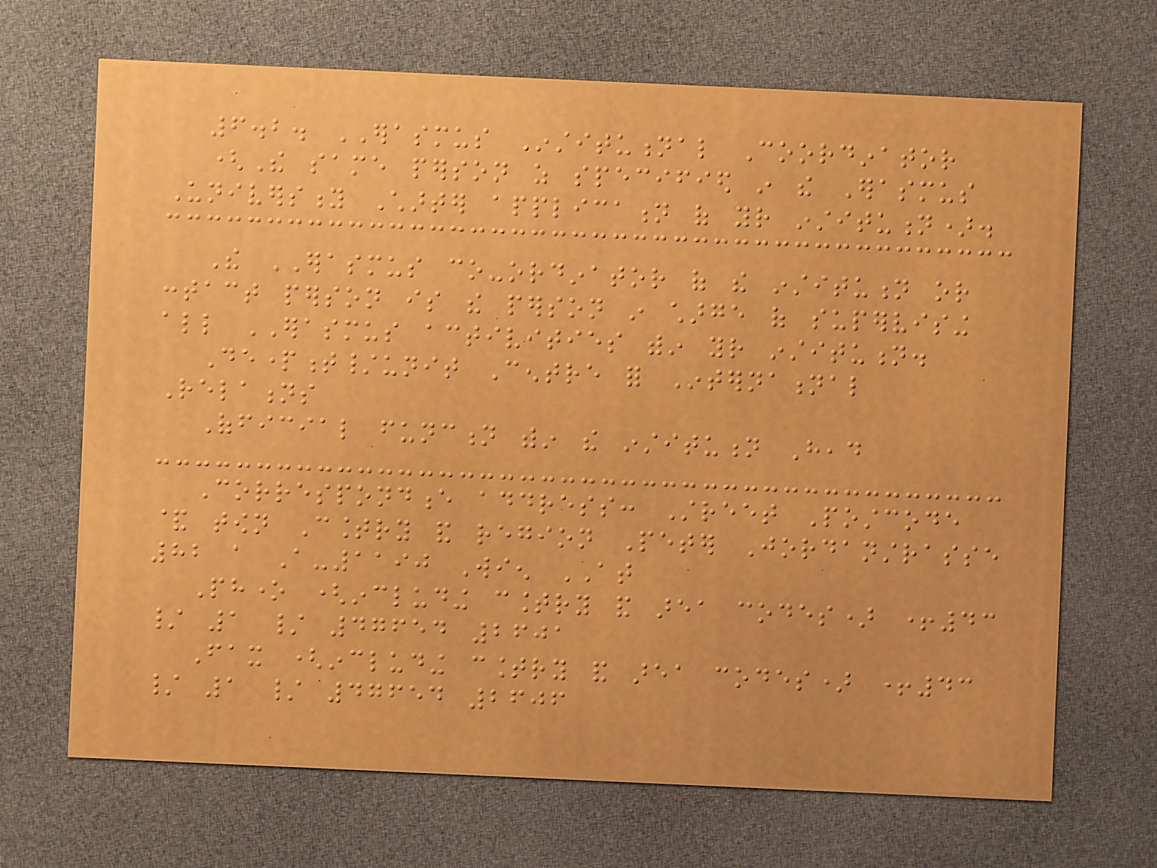6.2. ERASMUS Institutional Coordinator
(The same person as specified in the Erasmus
University Charter application of your institution).
The ERASMUS co-ordinator of the institution or
contact person is the person in charge of supervising
all ERASMUS activities within your institution.
Department/unit Centre for International
Relations
Official function within the institution Head
Correspondence address: Street Postcode
& town Country and region Peter Jordanstrasse
82 a A-1190 Wien AT
Phone (including country and area codes) +43
/ 1 / 47654 2601
Fax (including country and area codes) +43
/ 1 / 47654 2606
